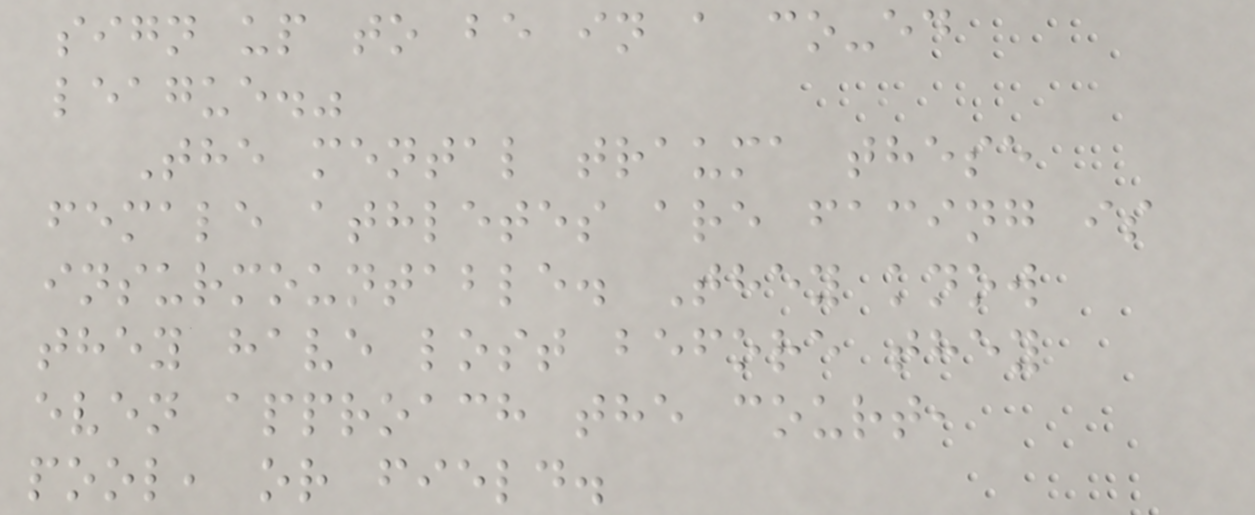sign up to be in a co-ed
league."
The mental trauma these
female athletes are facing is
insurmountable. They know
they have lost before they
even approach the court,
pool, or field.
